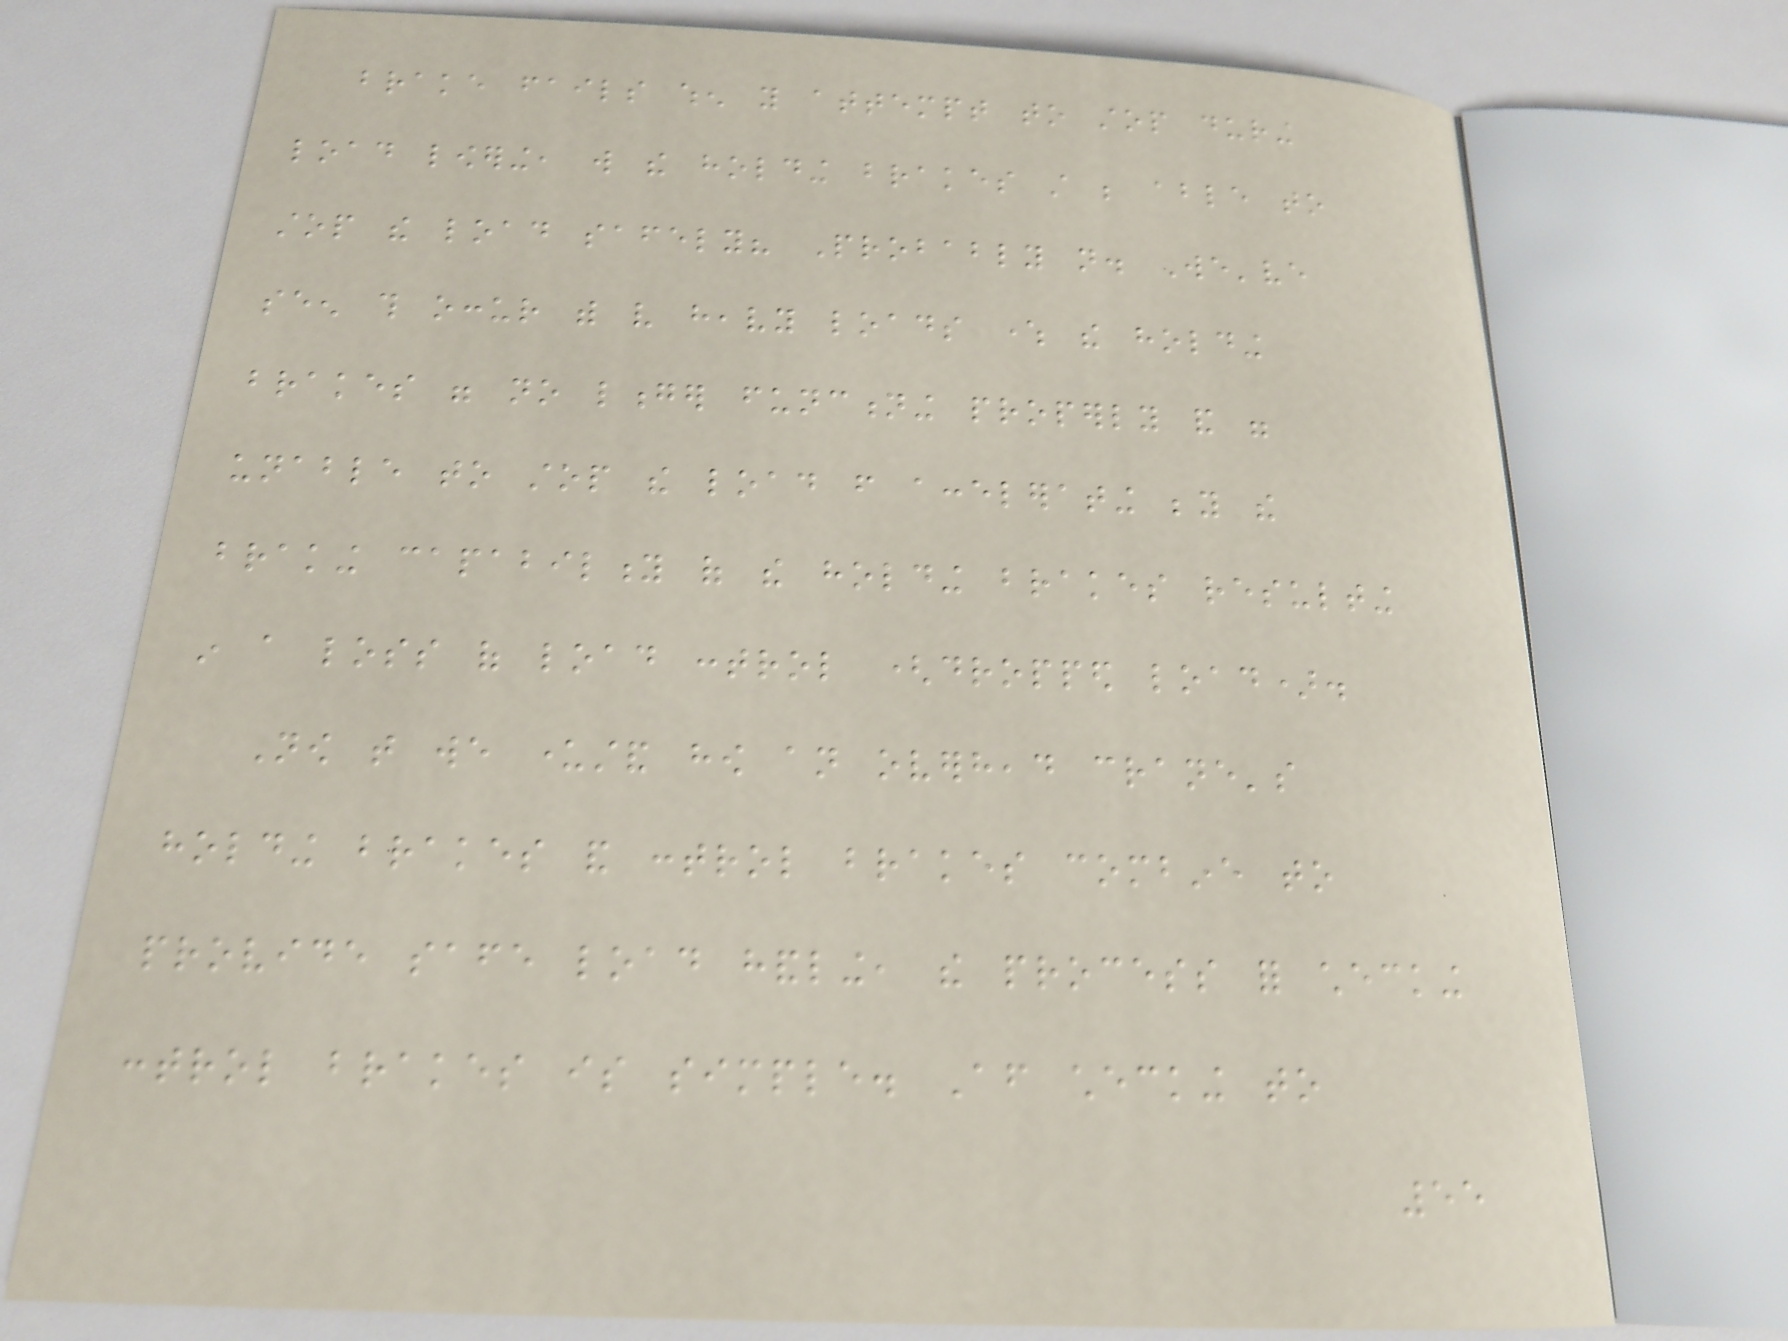brake fails when you attempt to stop during
load lowering, will the holding brakes still be able to
stop the load safely? Probably not. We've
seen this occur with very heavy loads where the holding
brakes were no longer functioning properly and were
unable to stop the load from accelerating beyond the
braking capability of the holding brakes resulting
in a loss of load control (dropped load).
Now that we understand how an overhead crane's
holding brakes and control brakes combine to
provide safe load handling, the process for checking
control brakes is simple. After checking to
55
